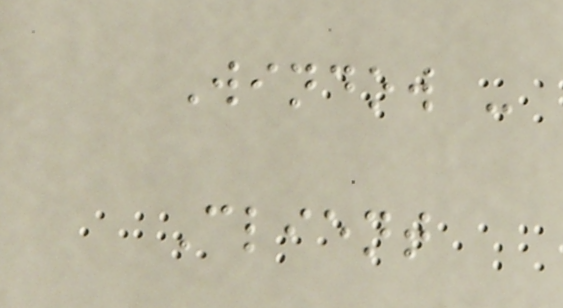Window -
Client
